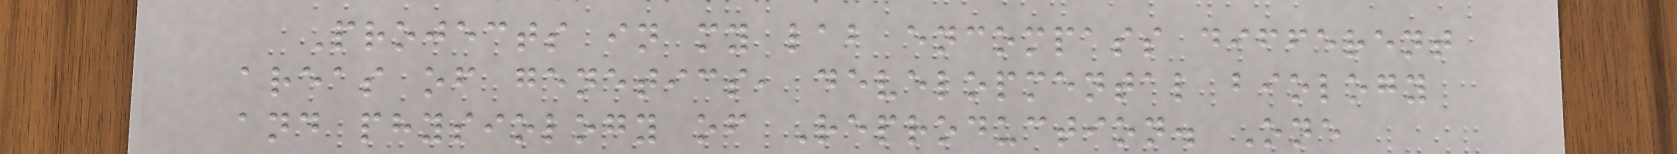Projects in my lab encompass different
areas of genetics, developmental biology
and physiology of Reproduction. One
